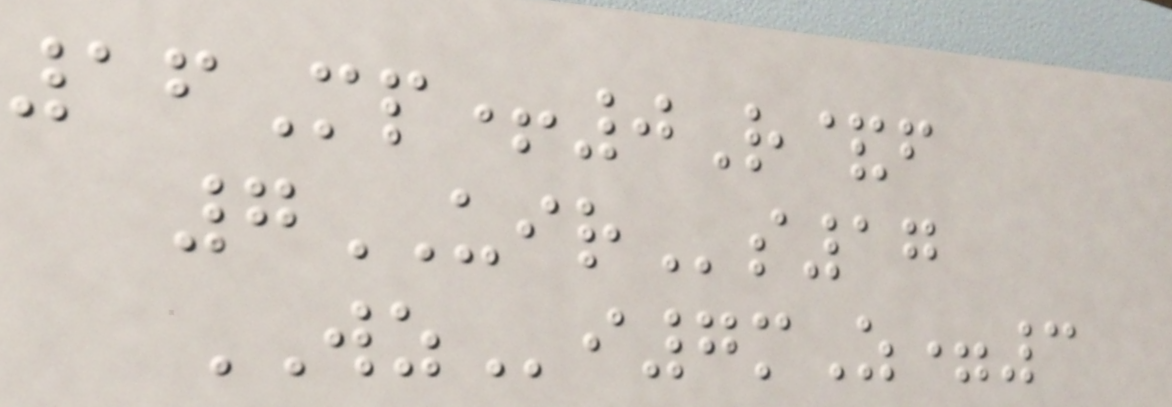16Mp+0R&f
7UIRs17
WZi7mZ=3
